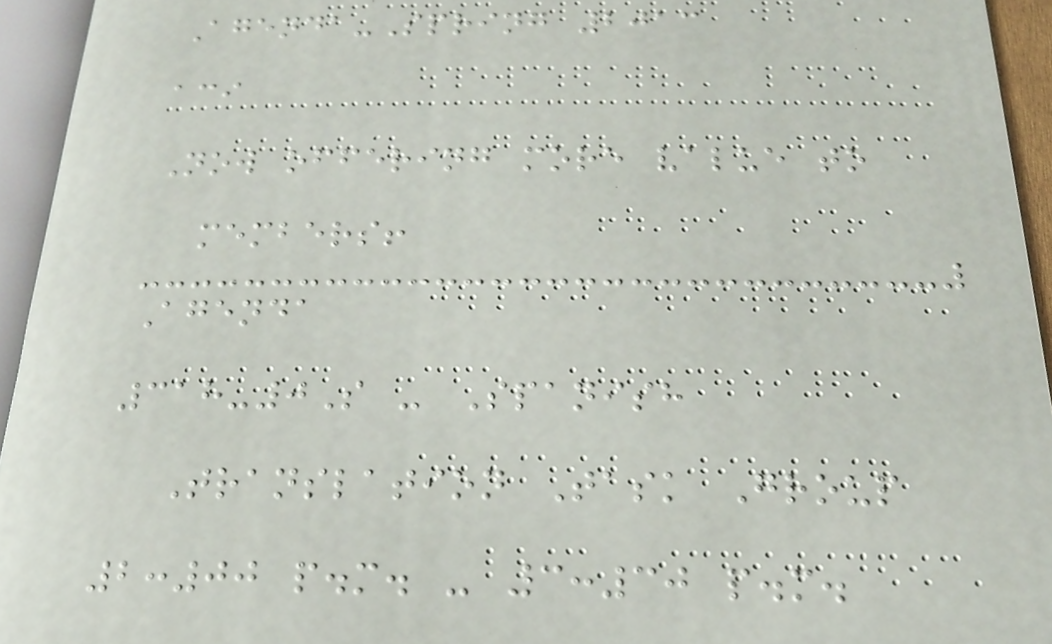Agenda-Spring 2013
aci
Now offering more value to
members!
Agenda
318-0S - Spanish
Translation Task Group
2:00 p.m. - 3:30 p.m.
